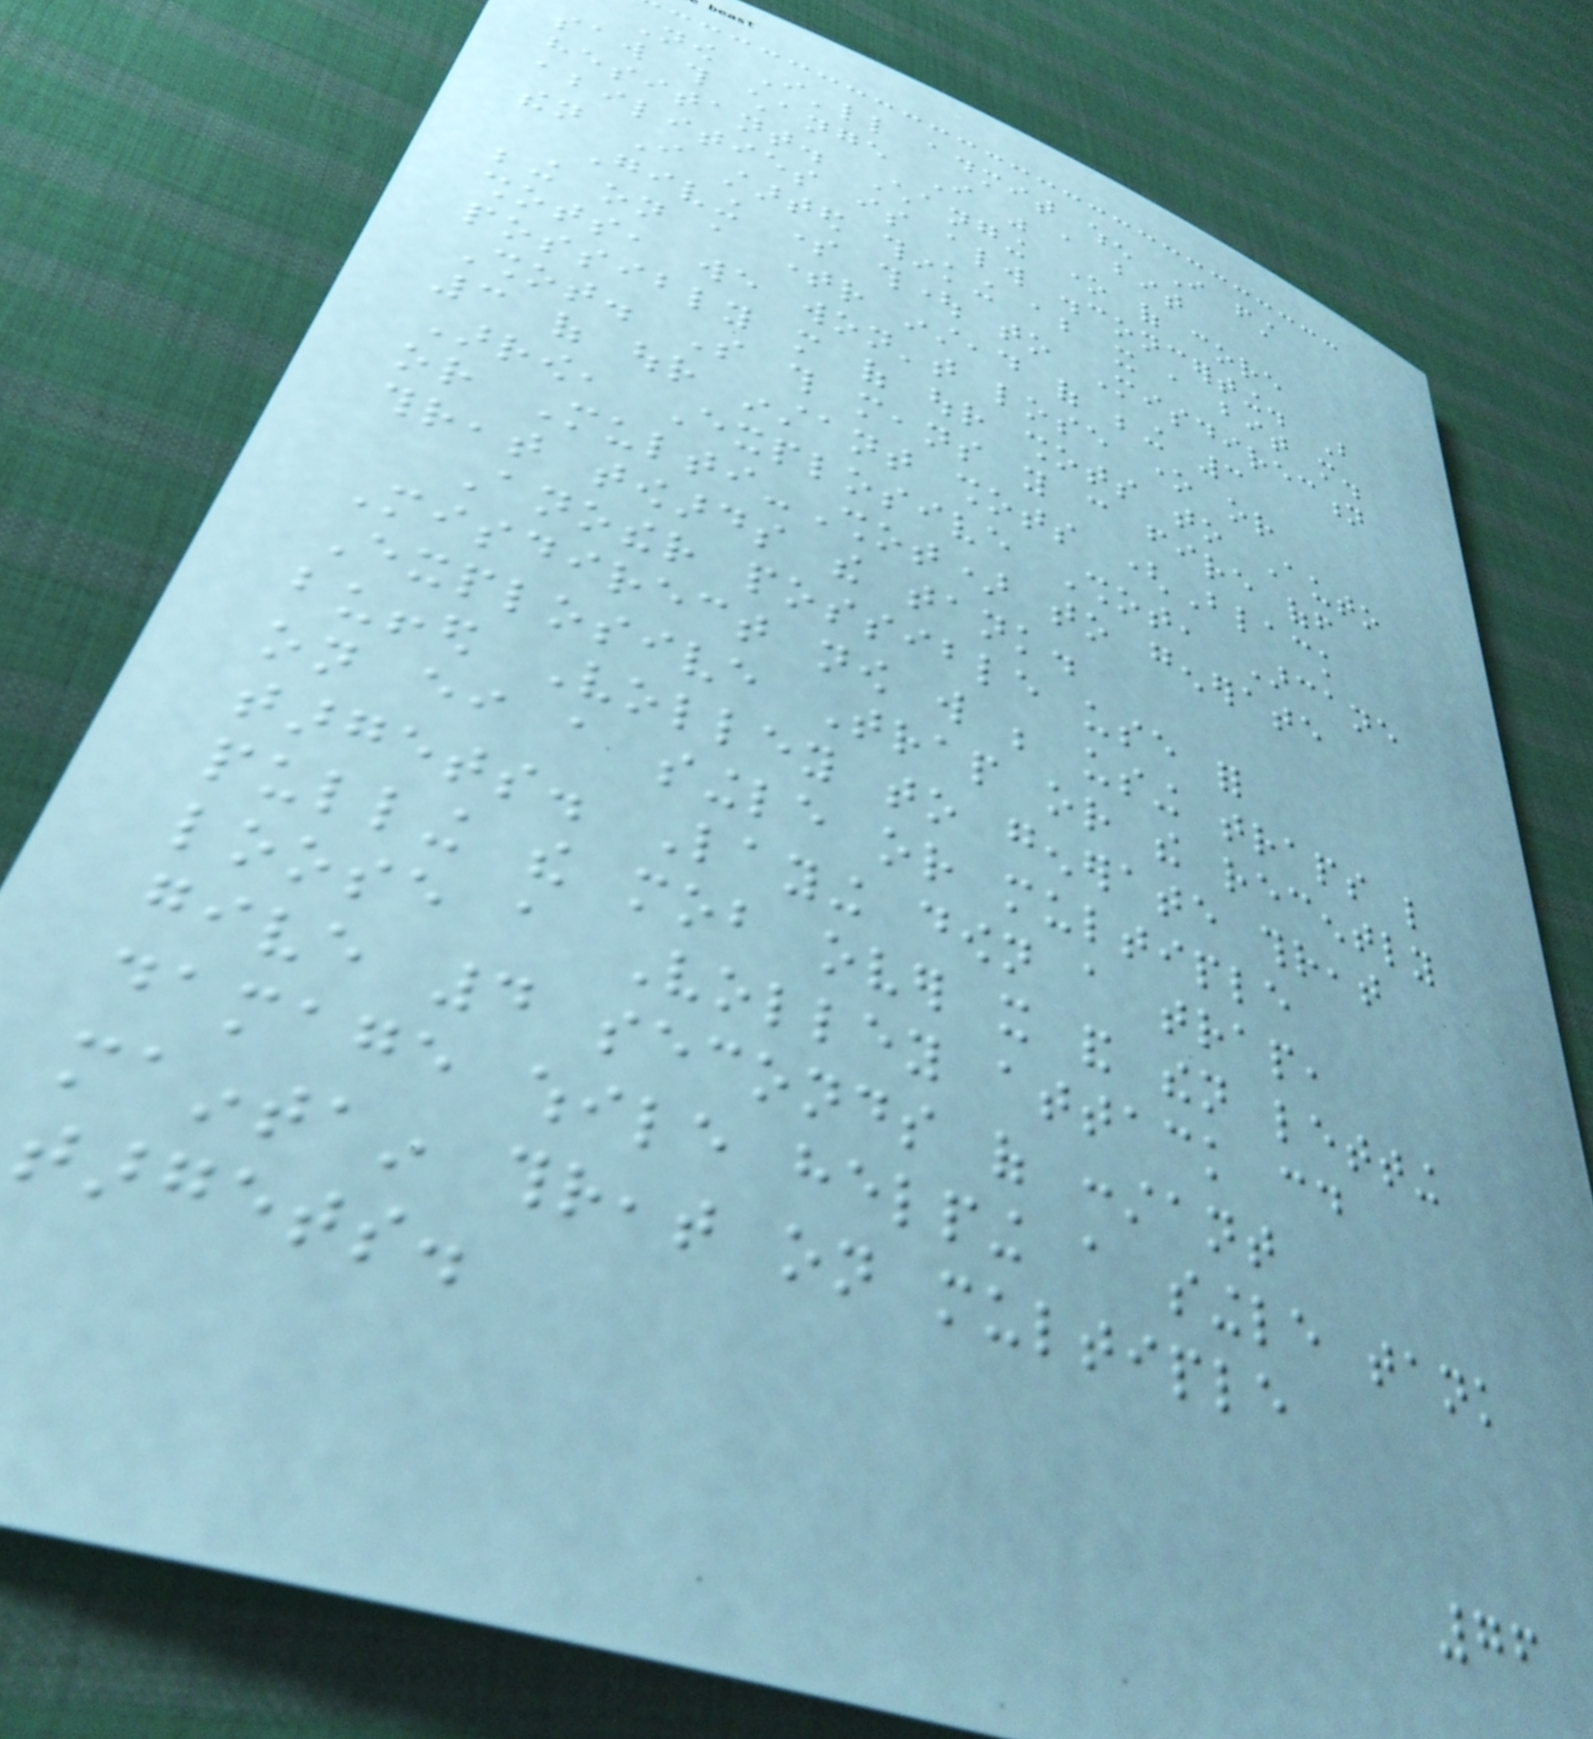Now I'll admit when I first
saw this change I was a bit
hesitant. Changing one of core
abilities is always disconcerting. But
then I started thinking about it a bit more.
Giving some thought to Misdirection
being on a timer instead of being 3
shots, we won't lose one or
possibly more of our shots to Auto
Shot. So this means you can fire off
3 of our instant shots (Black
Arrow, Explosive Shot, Arcane
or Multi-Shot) to generate
threat towards the tank.
Another possible use for
Misdirect now will be using traps like
Explosive Trap or the recently
buffed Volley to generate threat
on either a single or multiple
targets. Laying down a trap,
pulling the mob over it and then letting
loose a Volley attack could
give 4 seconds of constant
damage while helping a single tank
maintain threat on multiple
targets.
76
